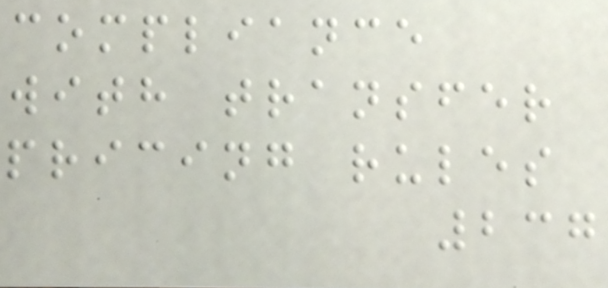compliance
with transfer
pricing rules
237
